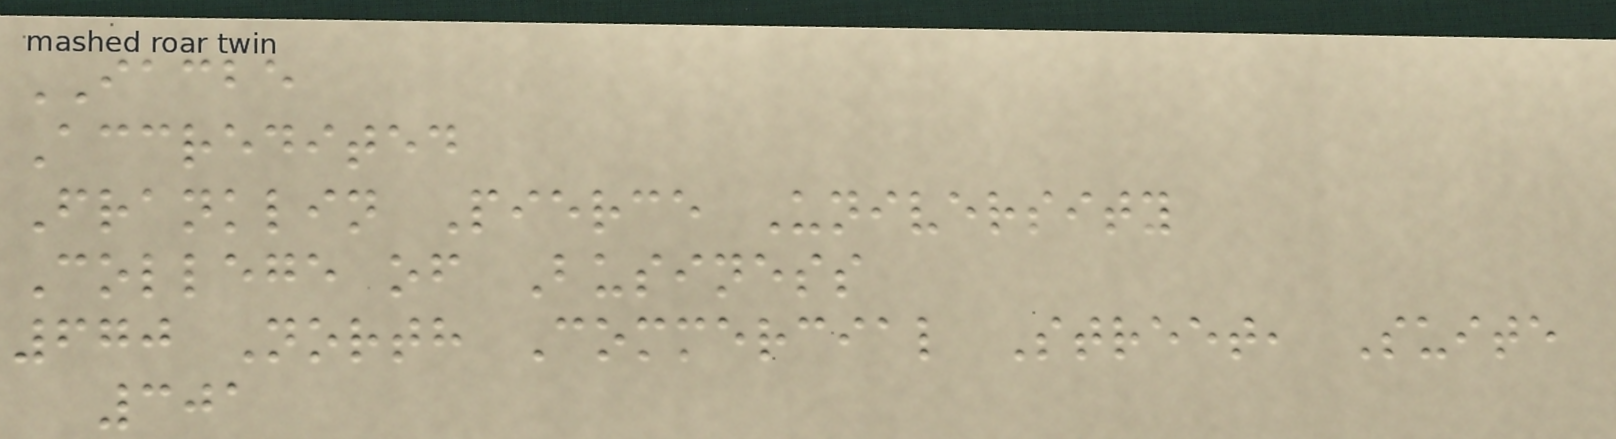IACBE
Accredited
Franklin Pierce University
College of Business
670 North Commercial Street, Suite
301
